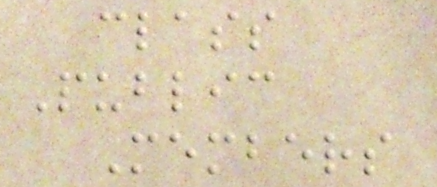class
Public
Members
